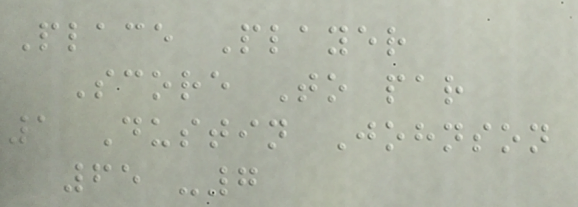Place Player
Score To par
1 Dustin Johnson
65 -7
